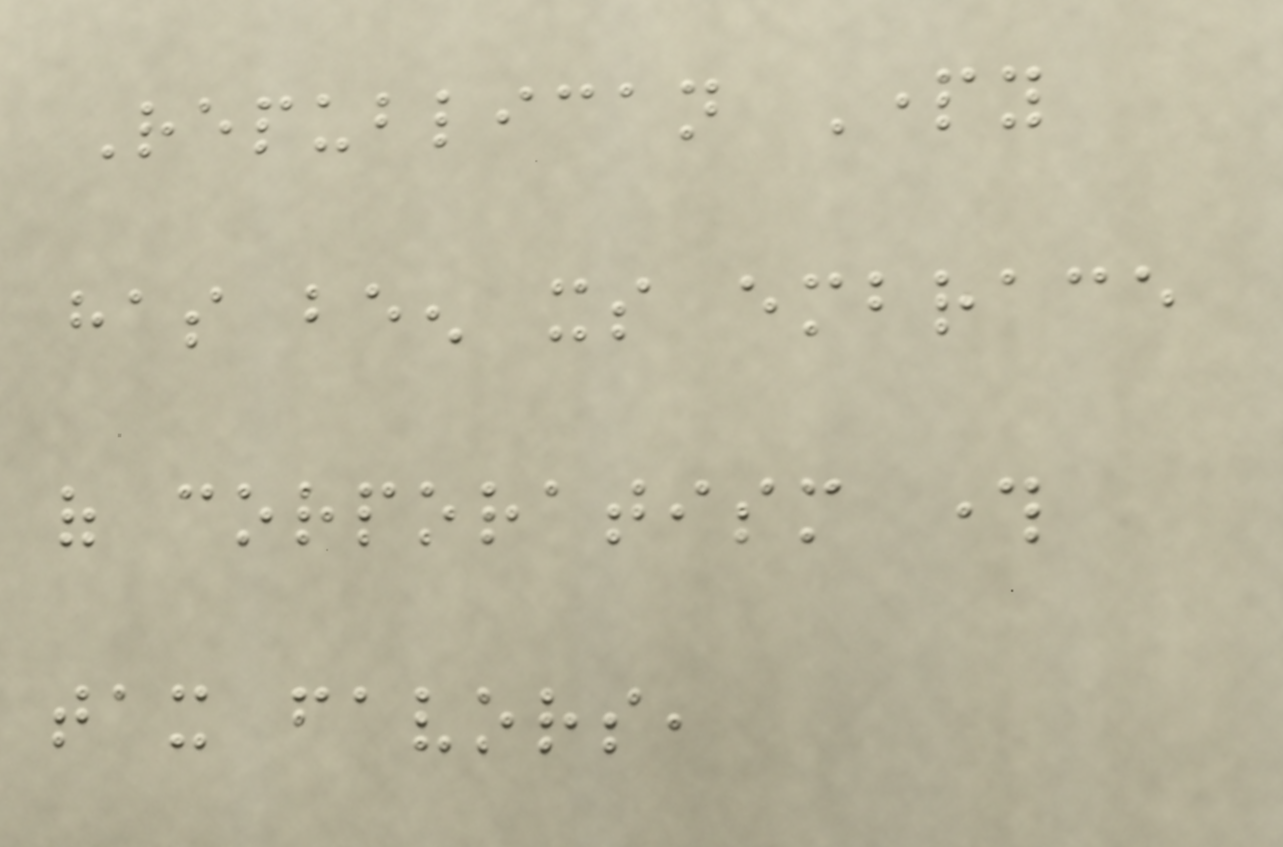Republican Party
has been its embrace
of corporatism through
tax favors,
